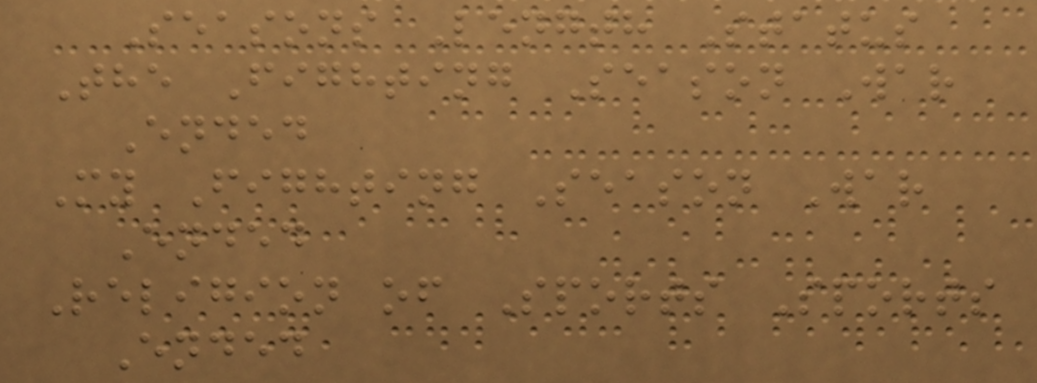Seasons Length Status
The Fighting Season War
Ended
My Fighting Season War
Ended
Religion of Sports Sports
Ended
